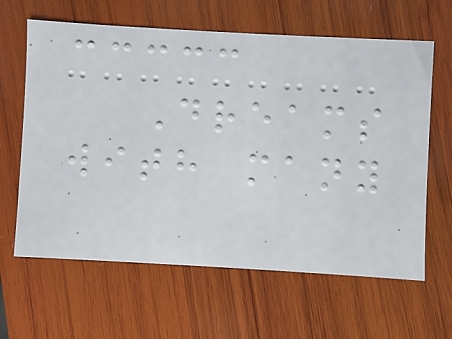Dreams
with many
